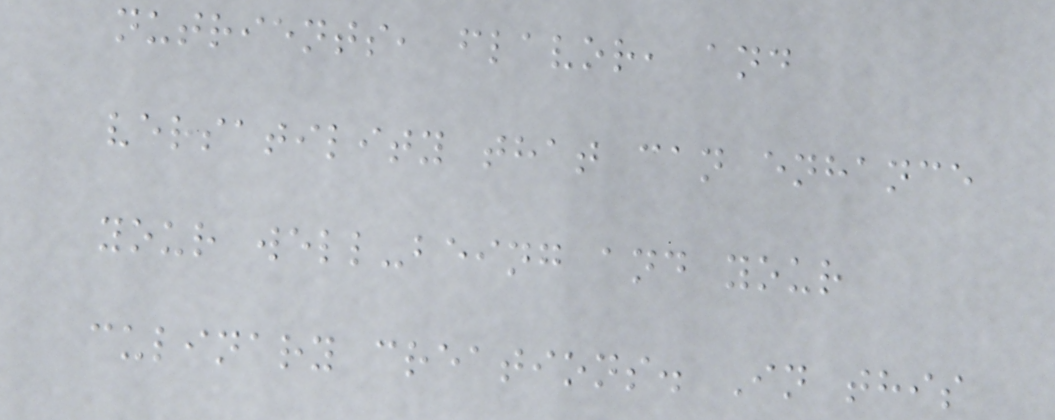nutrients, flavor, and
versatility that can enhance
your well-being and your
culinary creations. In this
